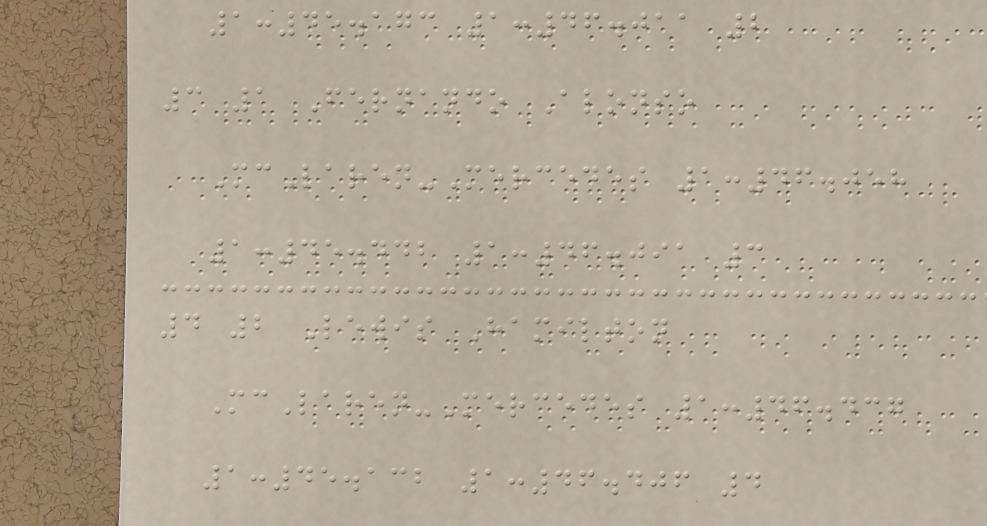1:45.173 1:46.011 2
3 1 Fernando Alonso
McLaren-Mercedes 1:46.058
1:45.442 1:46.091 3
4 2 Lewis Hamilton
McLaren-Mercedes 1:46.437
1:45.132 1:46.406 4
